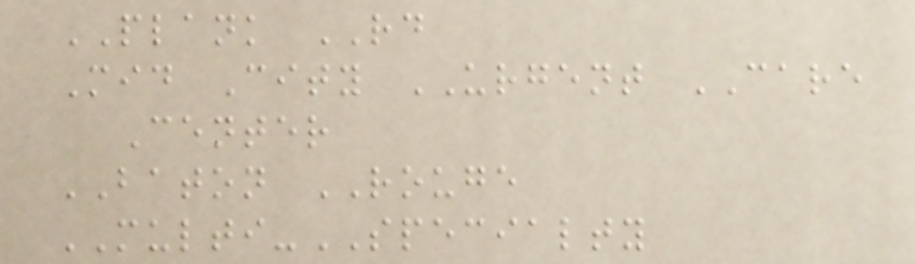PLANK RD
Mid City URGENT CARE
Center
BATON ROUGE
MULTI-SPECIALTY
